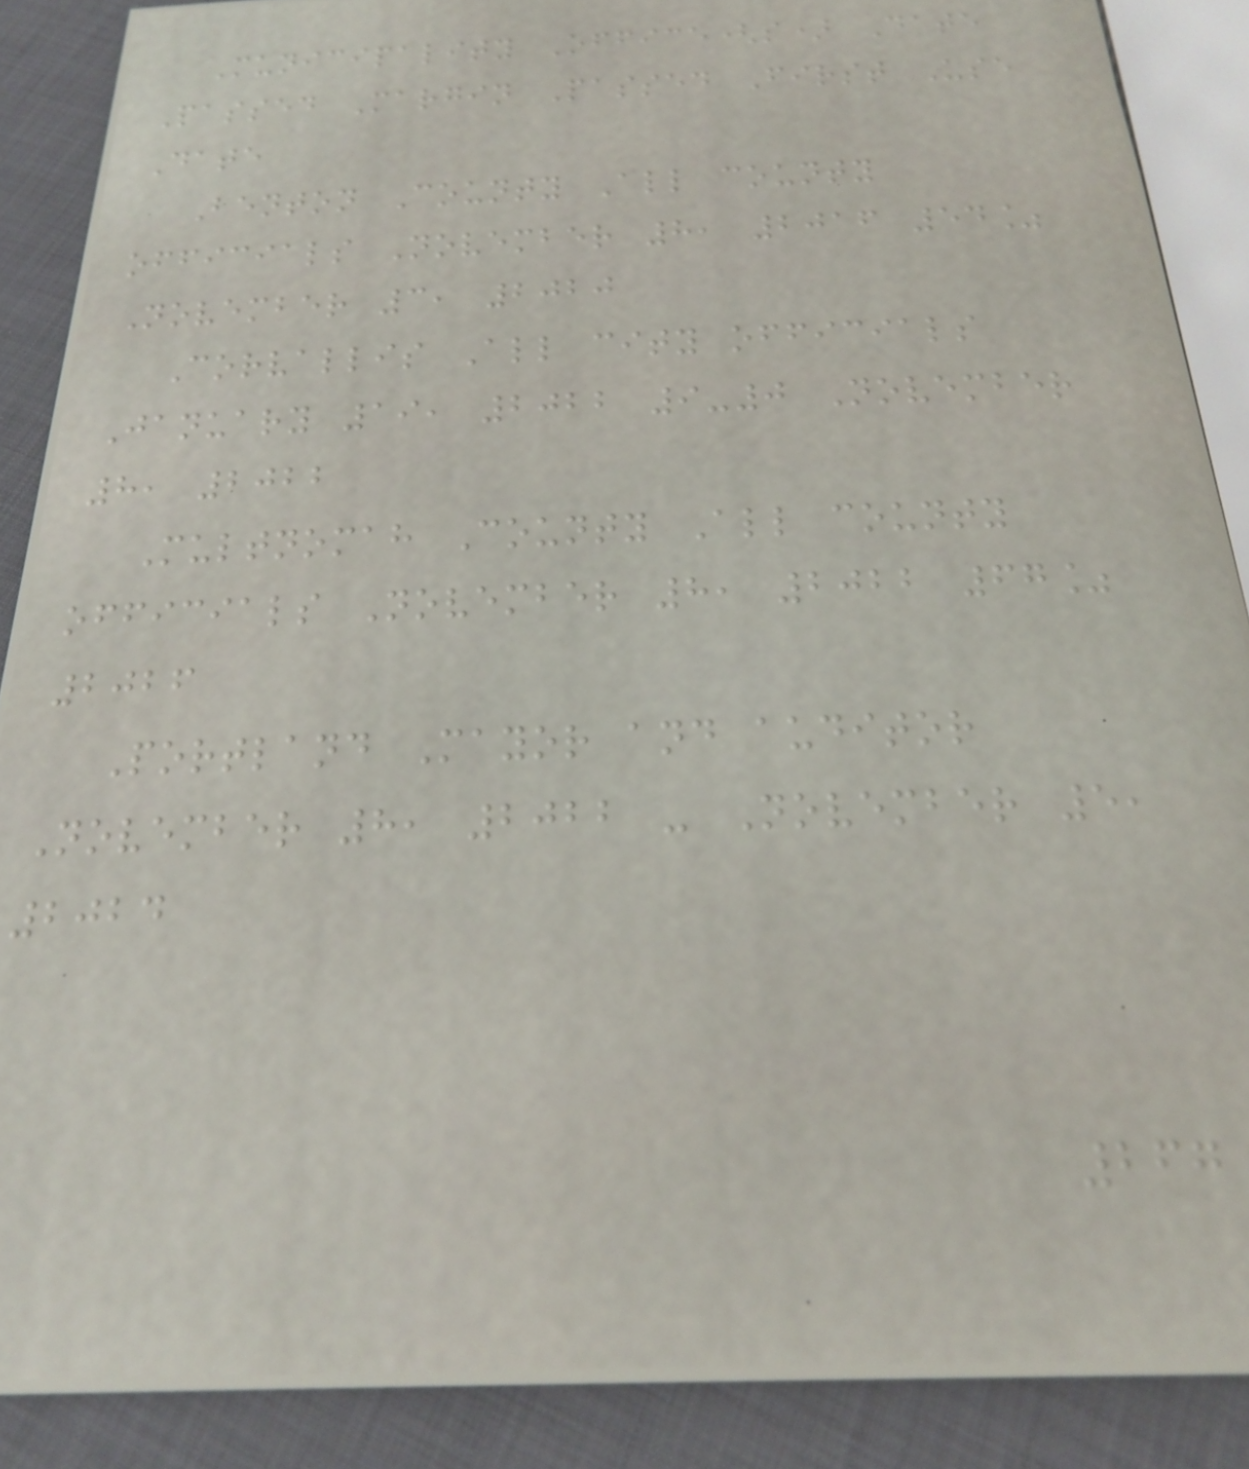Municipality Office(s) Date
Passed Margin Passed First Use
Date
Benton County All county
officials November 8, 2016 54%
November 3, 2020
Corvallis All city officials
January 19, 2022 9-0 November
8, 2022
Multnomah County All county
officials November 8, 2022 67%
2026
Portland Mayor and auditor
November 8, 2022 - November 5,
2024
267
